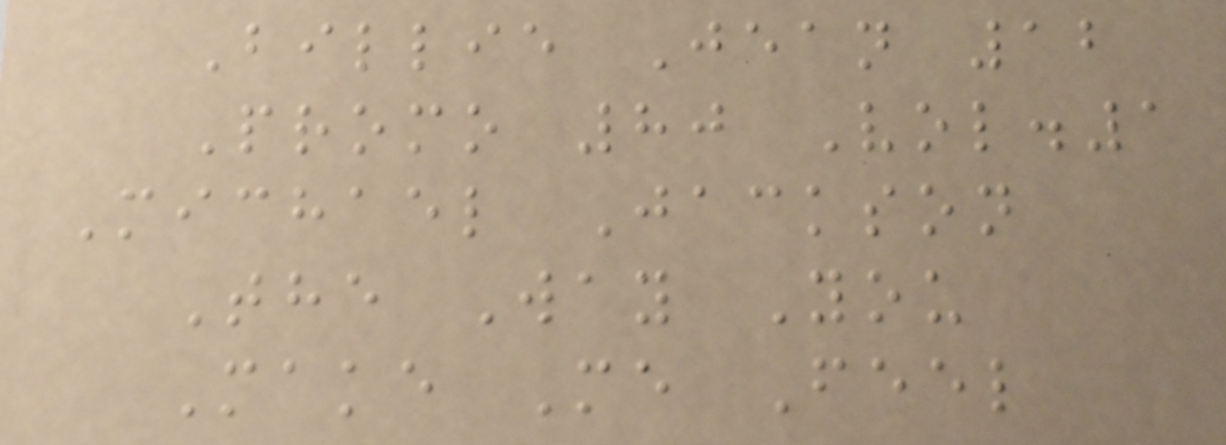Billie Jean 12
Promo 80 Vol.1
Michael Jackson
The Way You
Make Me Feel
